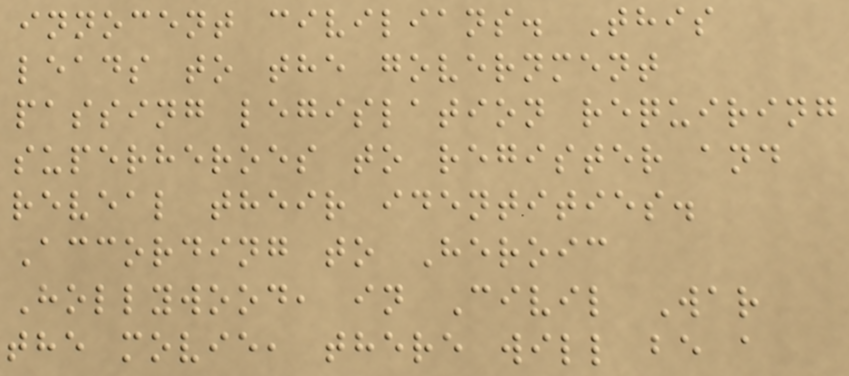innocent civilians. This
leads to the government
passing legislation requiring
superheroes to register and
reveal their identities.
According to Heroic
Hollywood, in Civil War
the movie, there will be a
